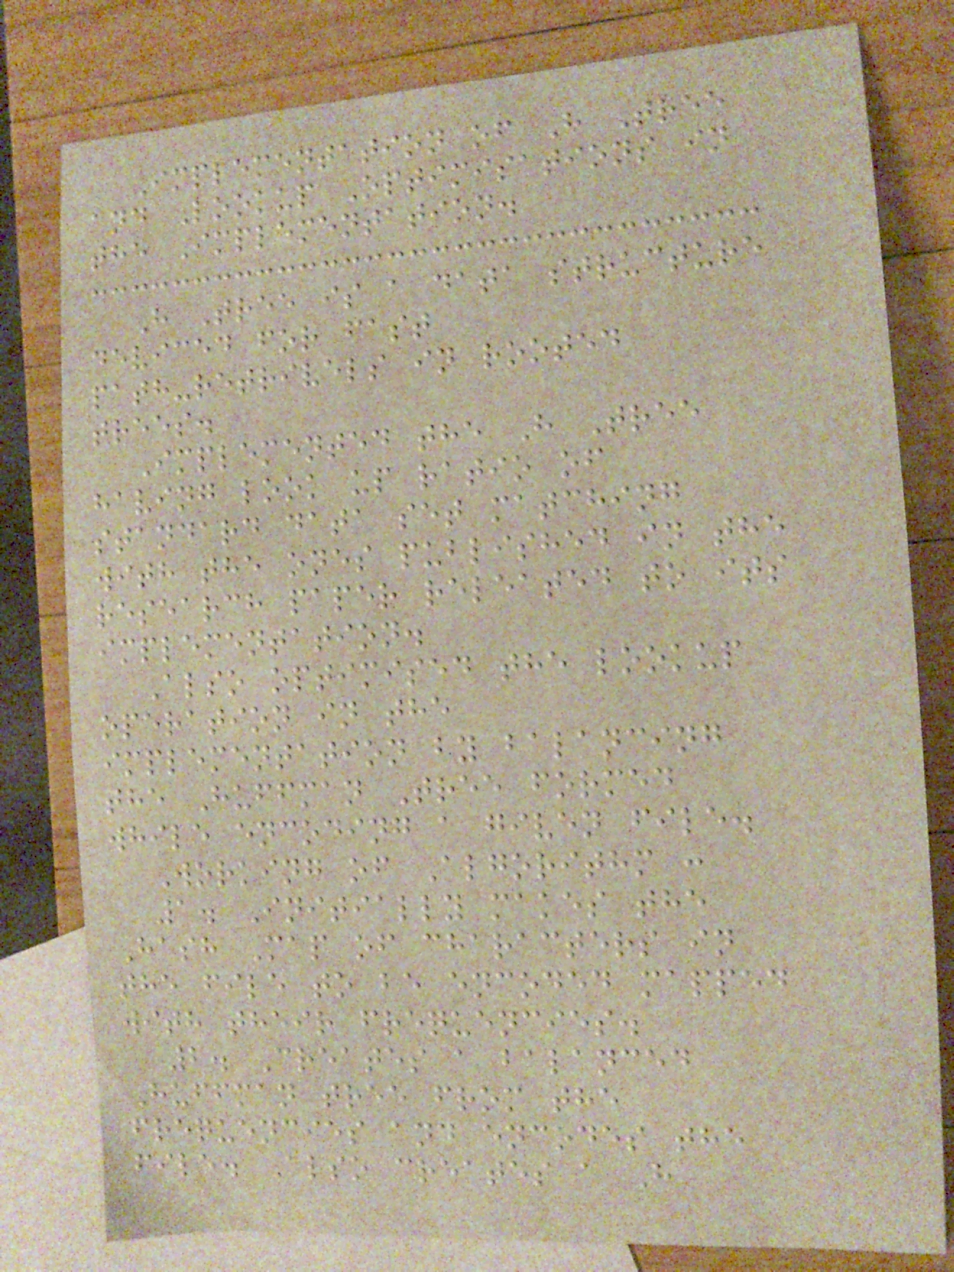Implementation of H Tree
and Lookup Optimisations in
the Implementation.
H Tree is a data structure
deviced for fast
path-retrivels in rooted
trees.
Implemented the H Tree
having look up ratio of
standard data set matching
with the ones published in the
research paper releated to its
implementation.
Also optimised the lookup
operation in the
implementation by balancing
the Huffman Tree formed
while encoding a given file.
Working of Algorithm :
1. Initially makes the
Hash Map of characters in
the file to be encoded mapped
with their frequencies.
2. Creates a balanced
Huffman tree from the
frequencies and encodes the
file. Also creates a H
